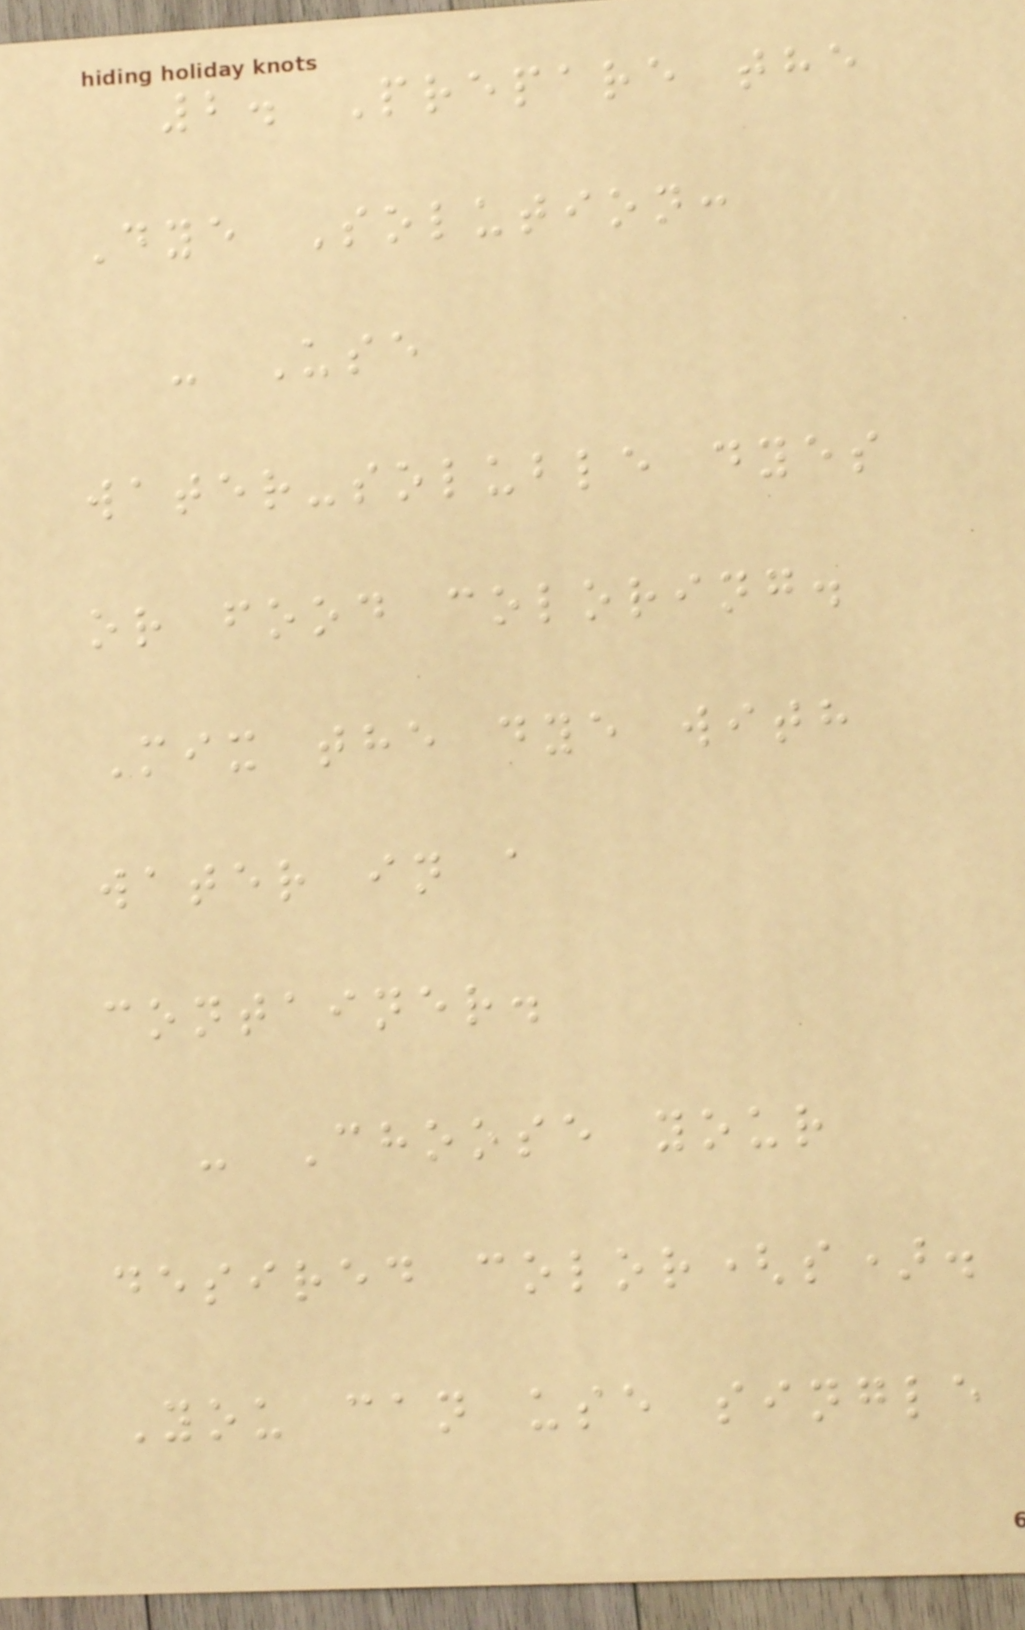2. Prepare the
Dye Solution:
- Use
water-soluble dyes
or food coloring.
Mix the dye with
water in a
container.
- Choose your
desired color(s).
You can use single
